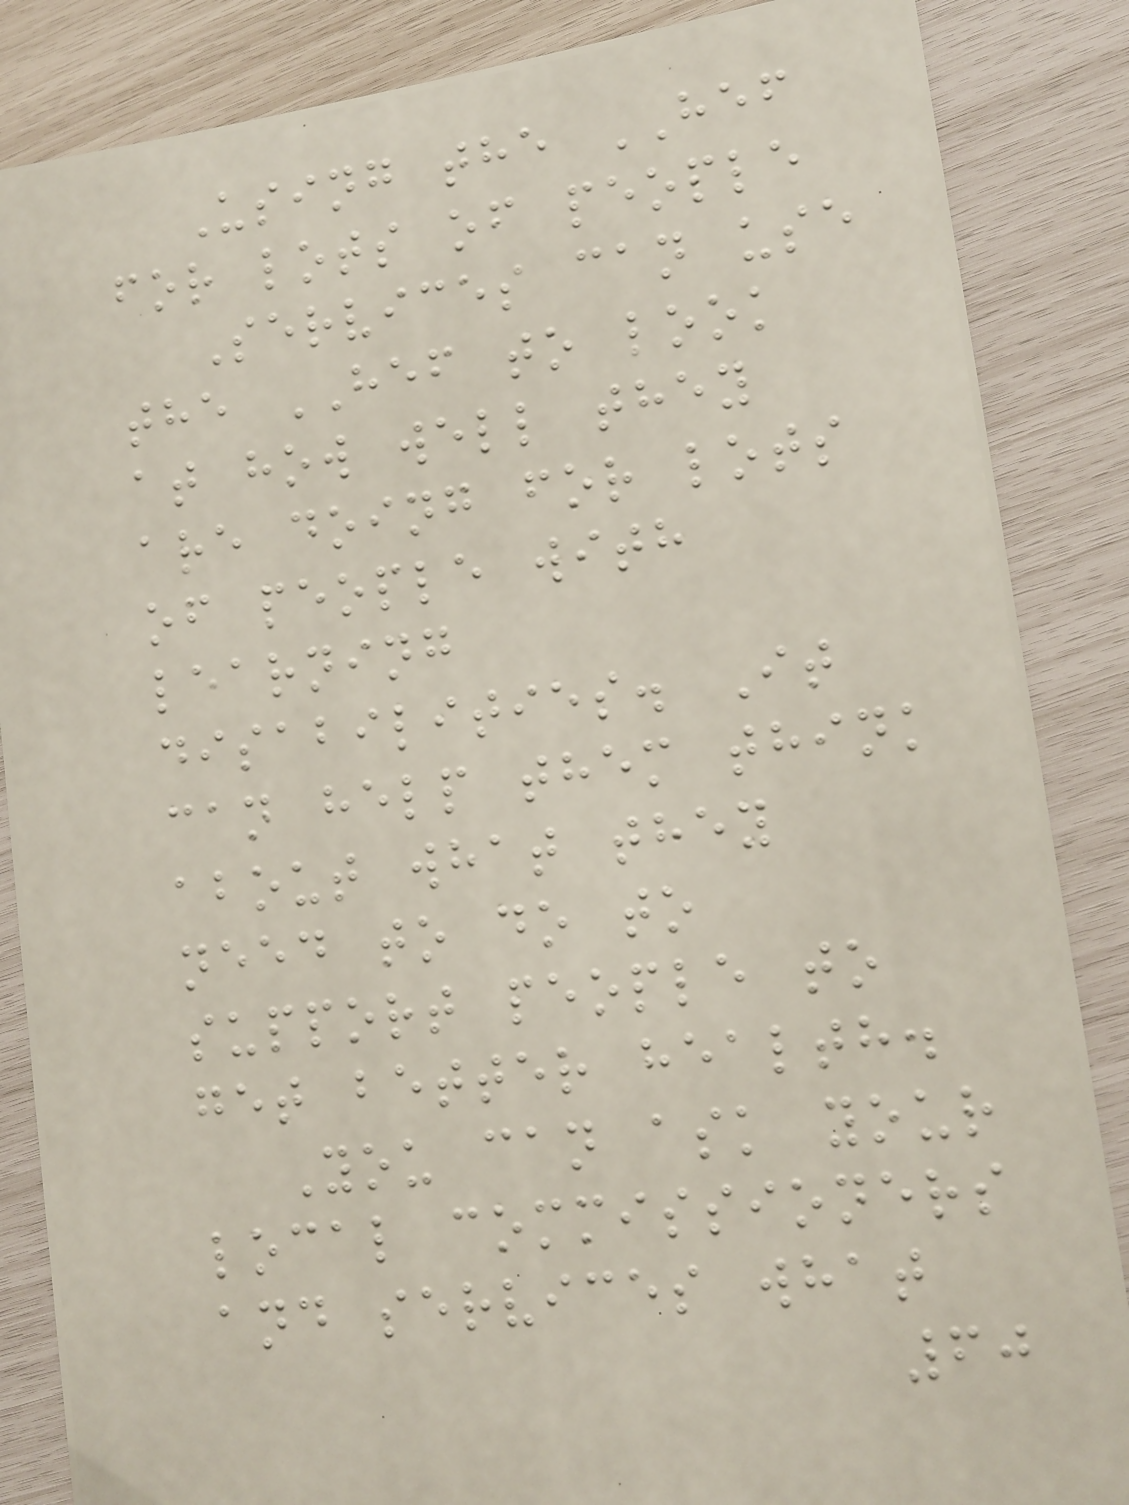Using the HEF
for lots of people
Services can use
the HEF to look
at how well they
are doing for lots
of people with
learning
disabilities. It
can help them think
about what they
need to do to
support people to
get better health.
You can ask your
local commissioners
and services what
60
